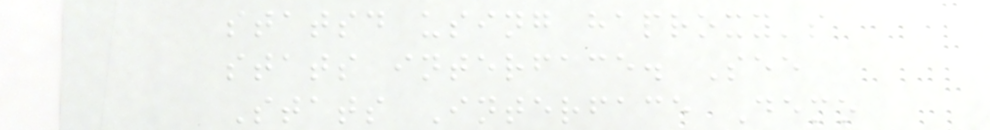statsd using haproxy's
stats interface. See
Stats Interface Demo
